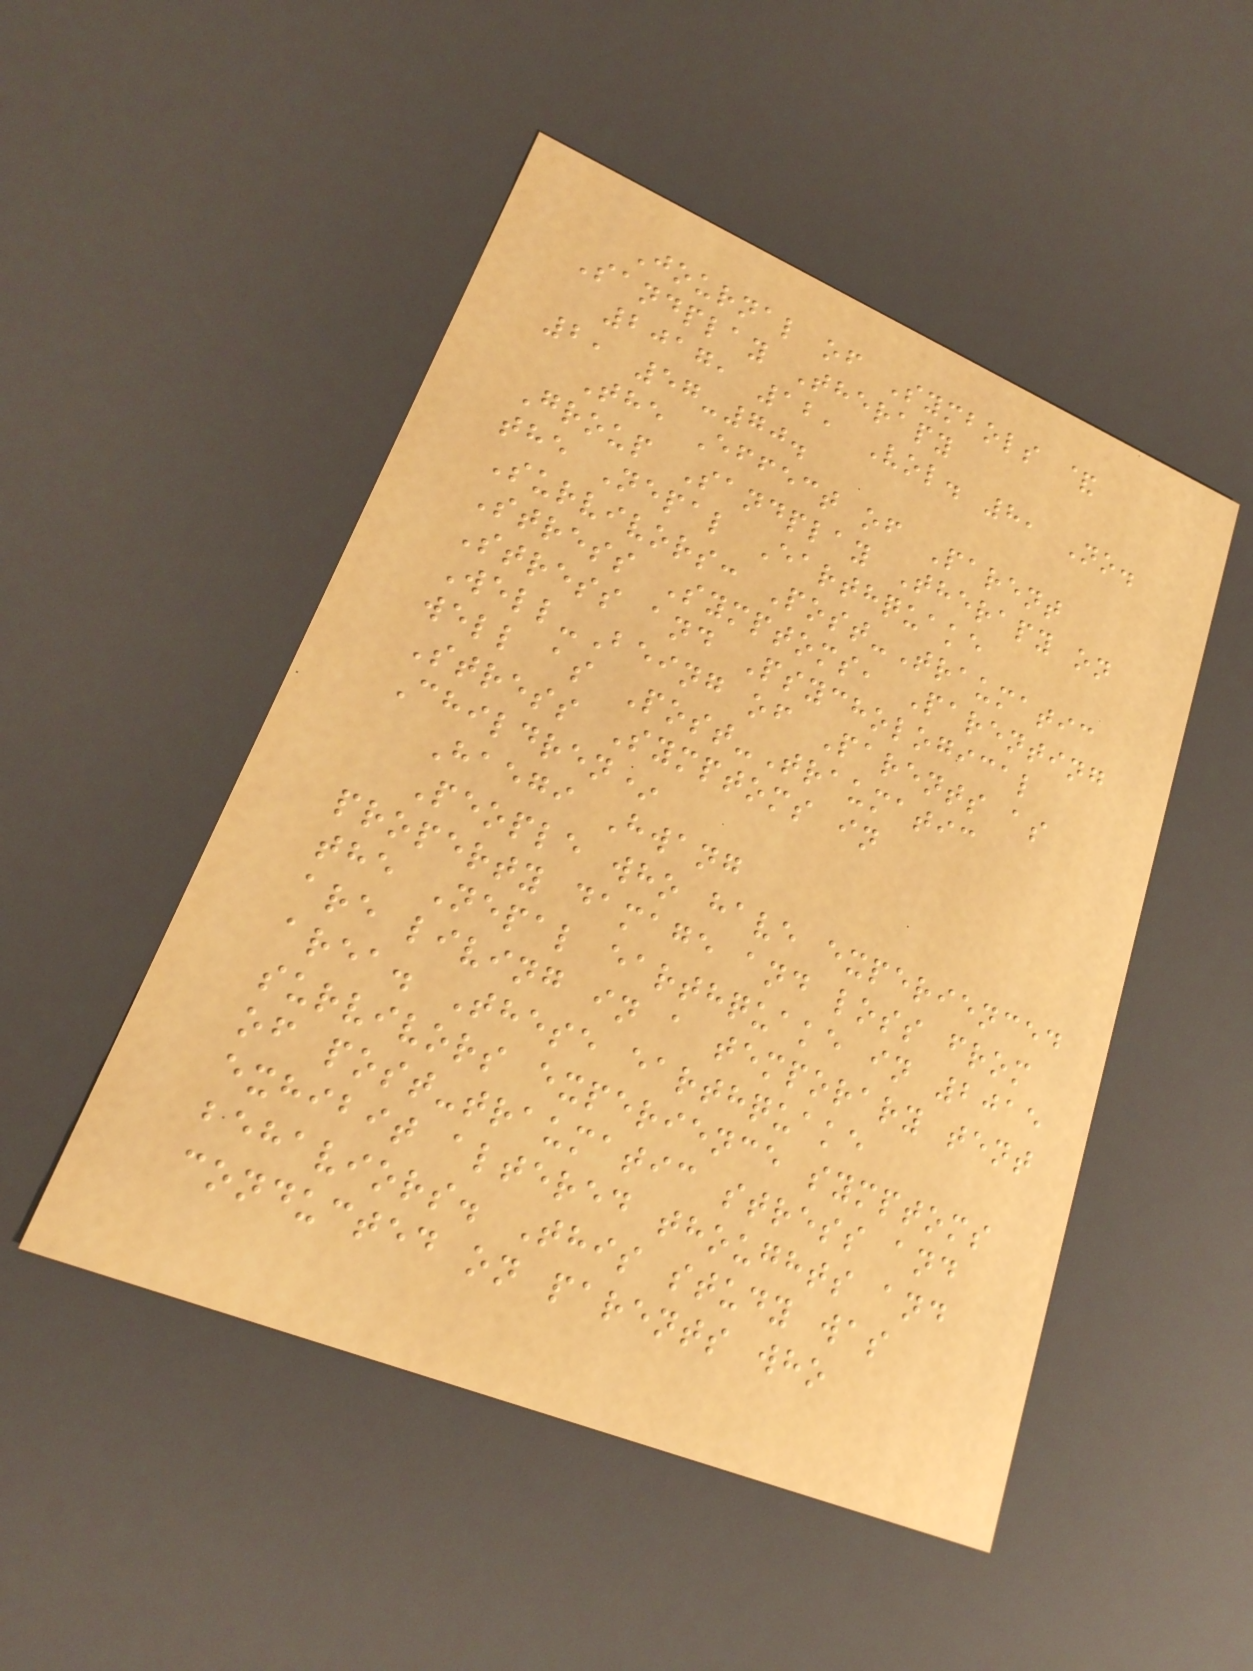Journal of Symbols &
Sandplay Therapy
2017, 12, Vol. 8, No.
2, 57-70.
The Effect of Parent
Group Sandplay Therapy on
the Nepal Earthquake
Survivors: Post-Traumatic
Stress Symptoms, Parenting
Stress and Psychological
Well-Being of Parents as
well as Post-Traumatic
Stress Symptoms in
Children*
Haegi Hwang
People who have experienced
property damage and loss from
the Nepal earthquake in 2015
are living in a temporary tent
area. These earthquake
survivors experience symptoms
of post-traumatic stress and
exhibit altered thoughts and
behaviors. This study was
conducted on parents who
